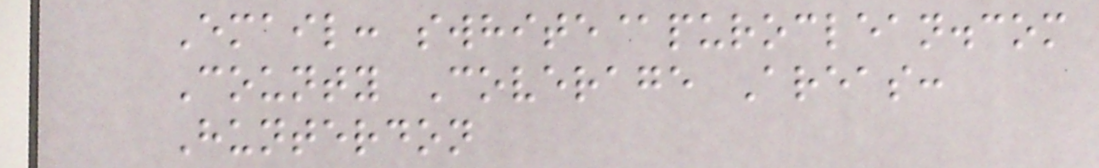Email: swhite@puroclean.com
County Coverage Areas:
Hunterdon
